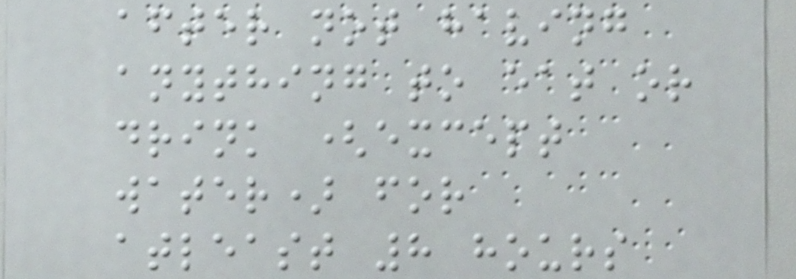after not having
anything to eat or
drink (except
water) for
atleast 8 hours
